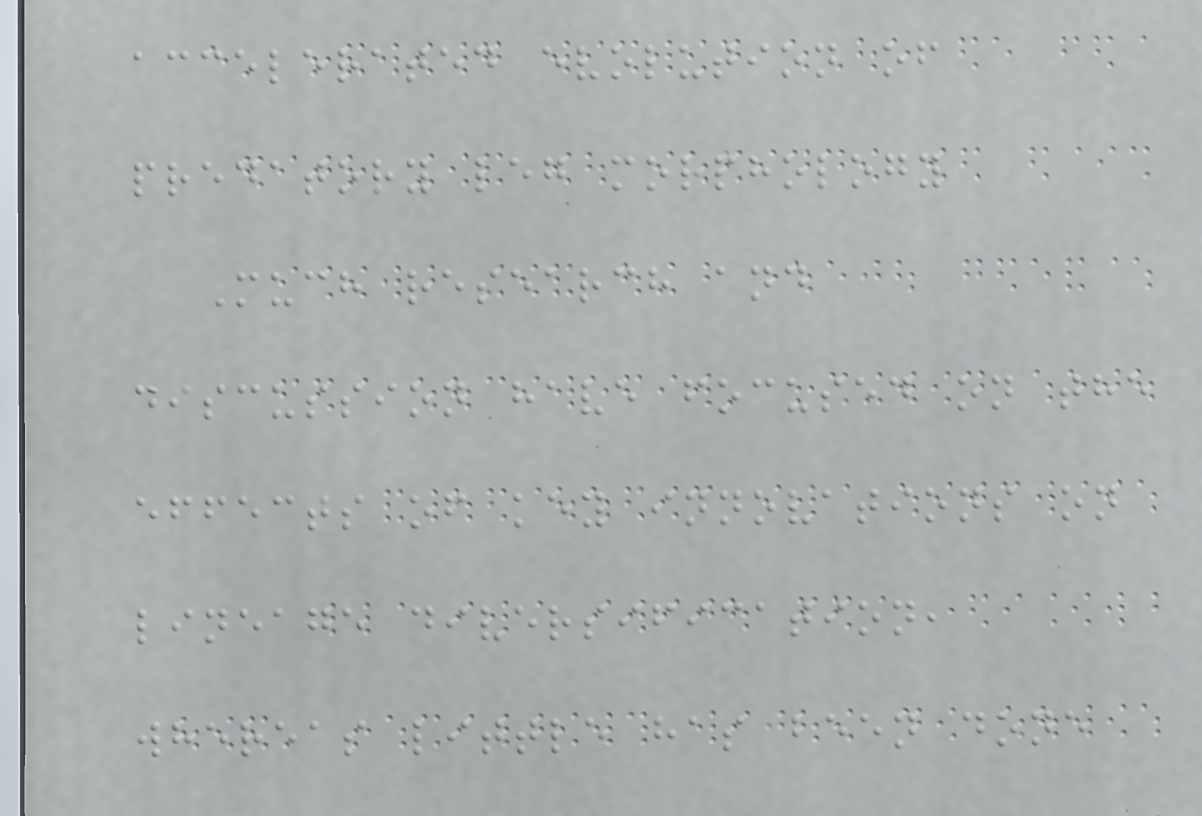accelerated evolution of
predatory leg morphology
Much research and
discussion have focused on the
effects of key innovations on
lineage diversification,
whereas little has been done
